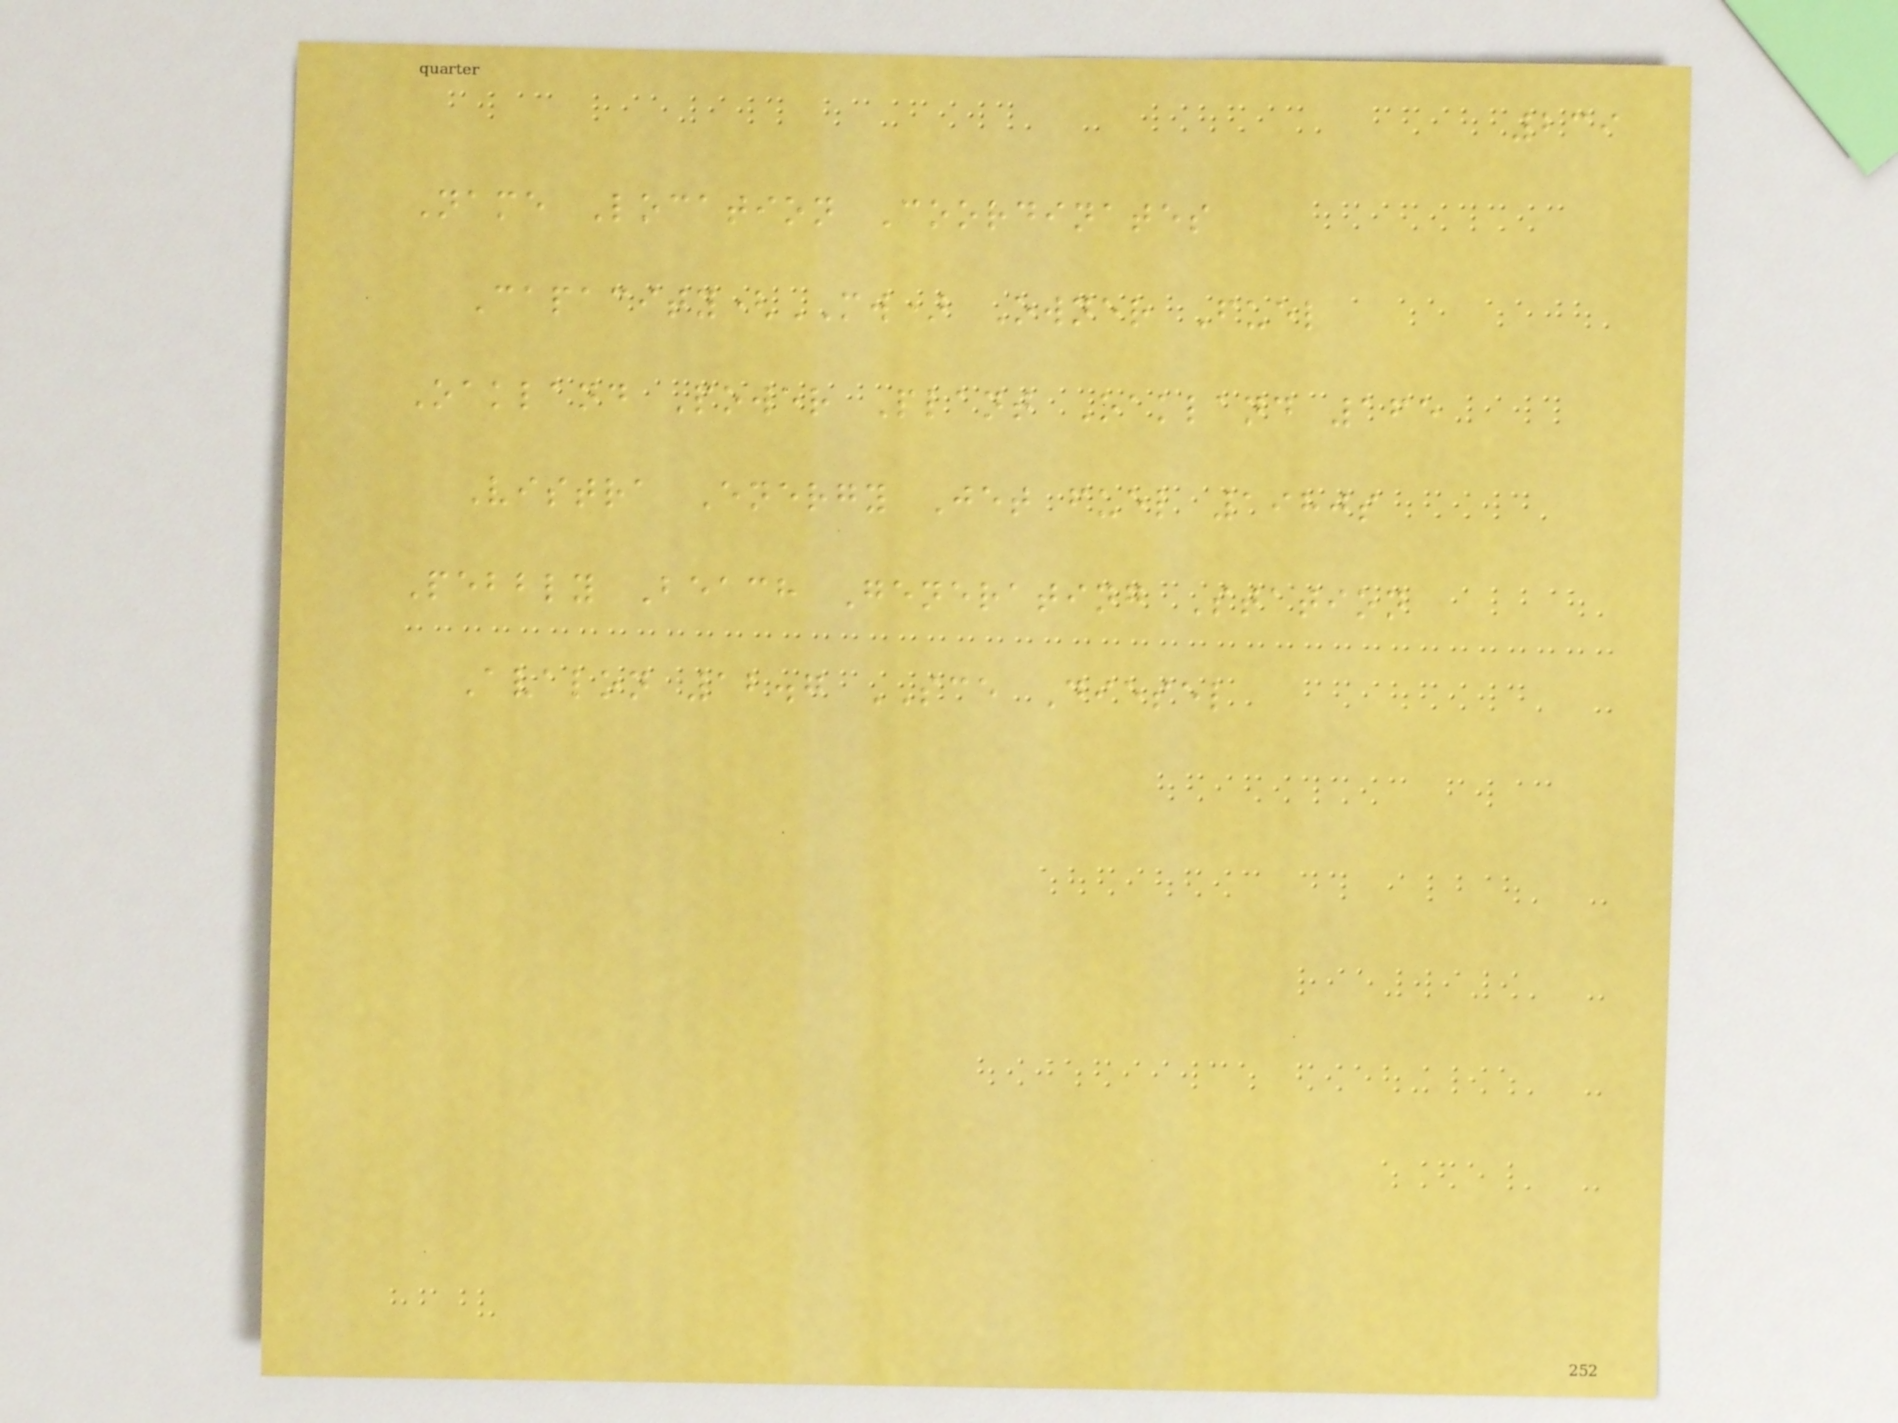239
Name Location Coordinates
Capacity(MW) Owner Fuel
Oakland Power Plant Oakland 165
Vistra Energy Jet fuel 1980s
Pebbly Beach Generating Station
Avalon 12.7 SCE Diesel
